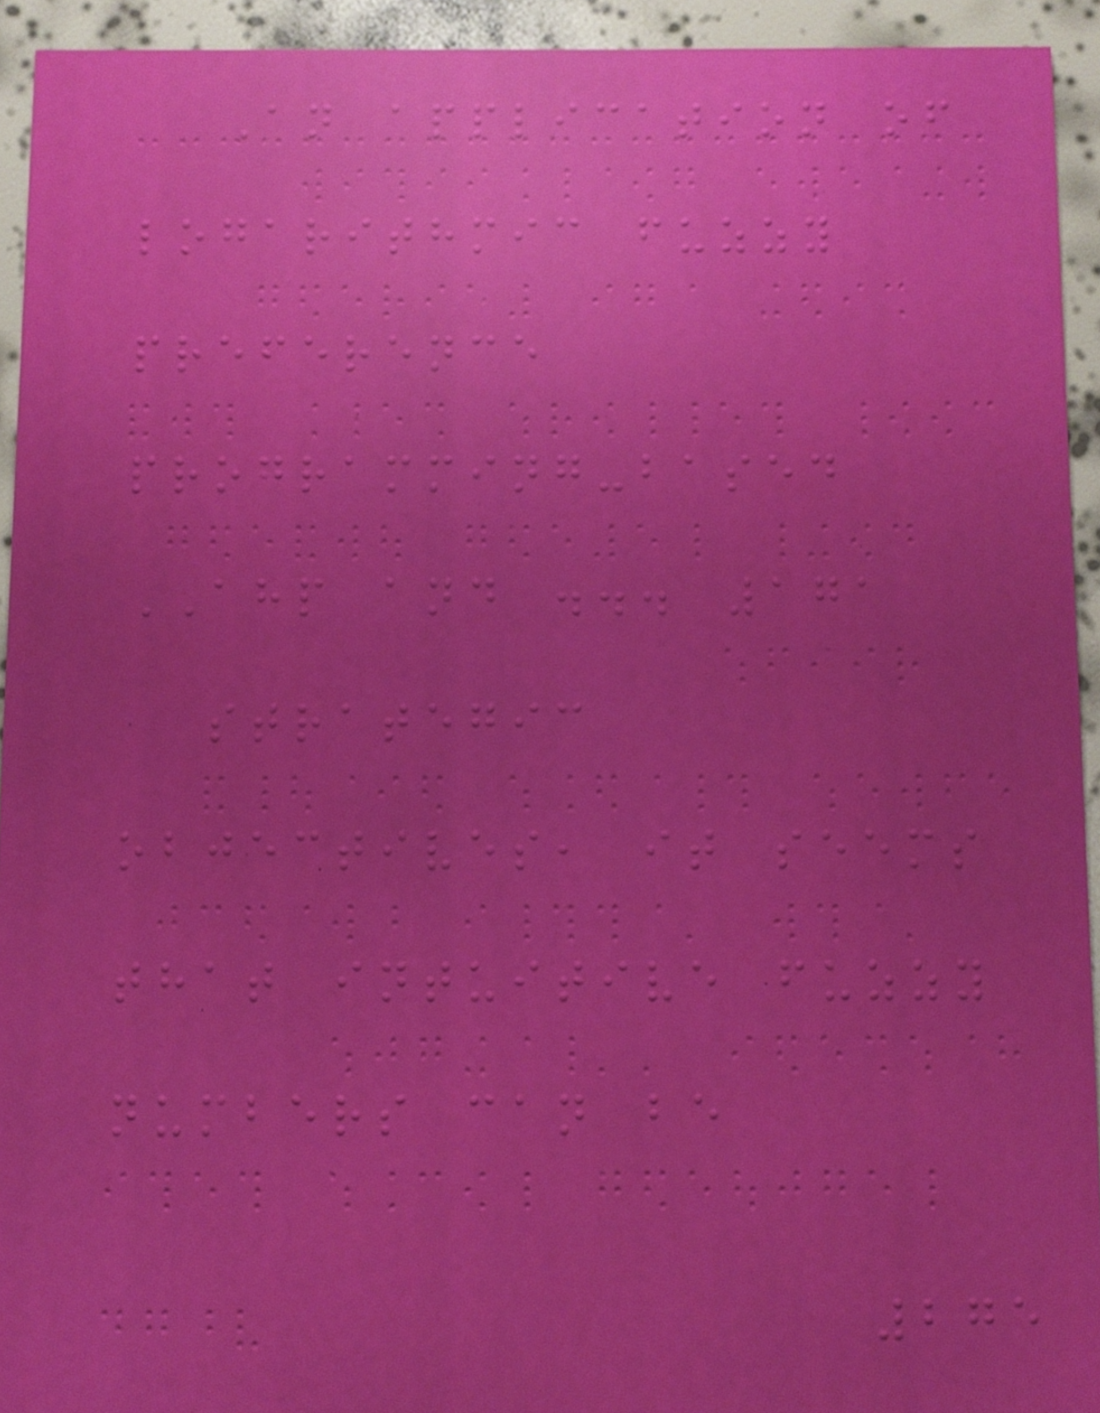An application of
logarithmic fuzzy
preference
programming-based
AHP and ... 171
strategic
objectives, it seems
that intuitive fuzzy
numbers can be
275
